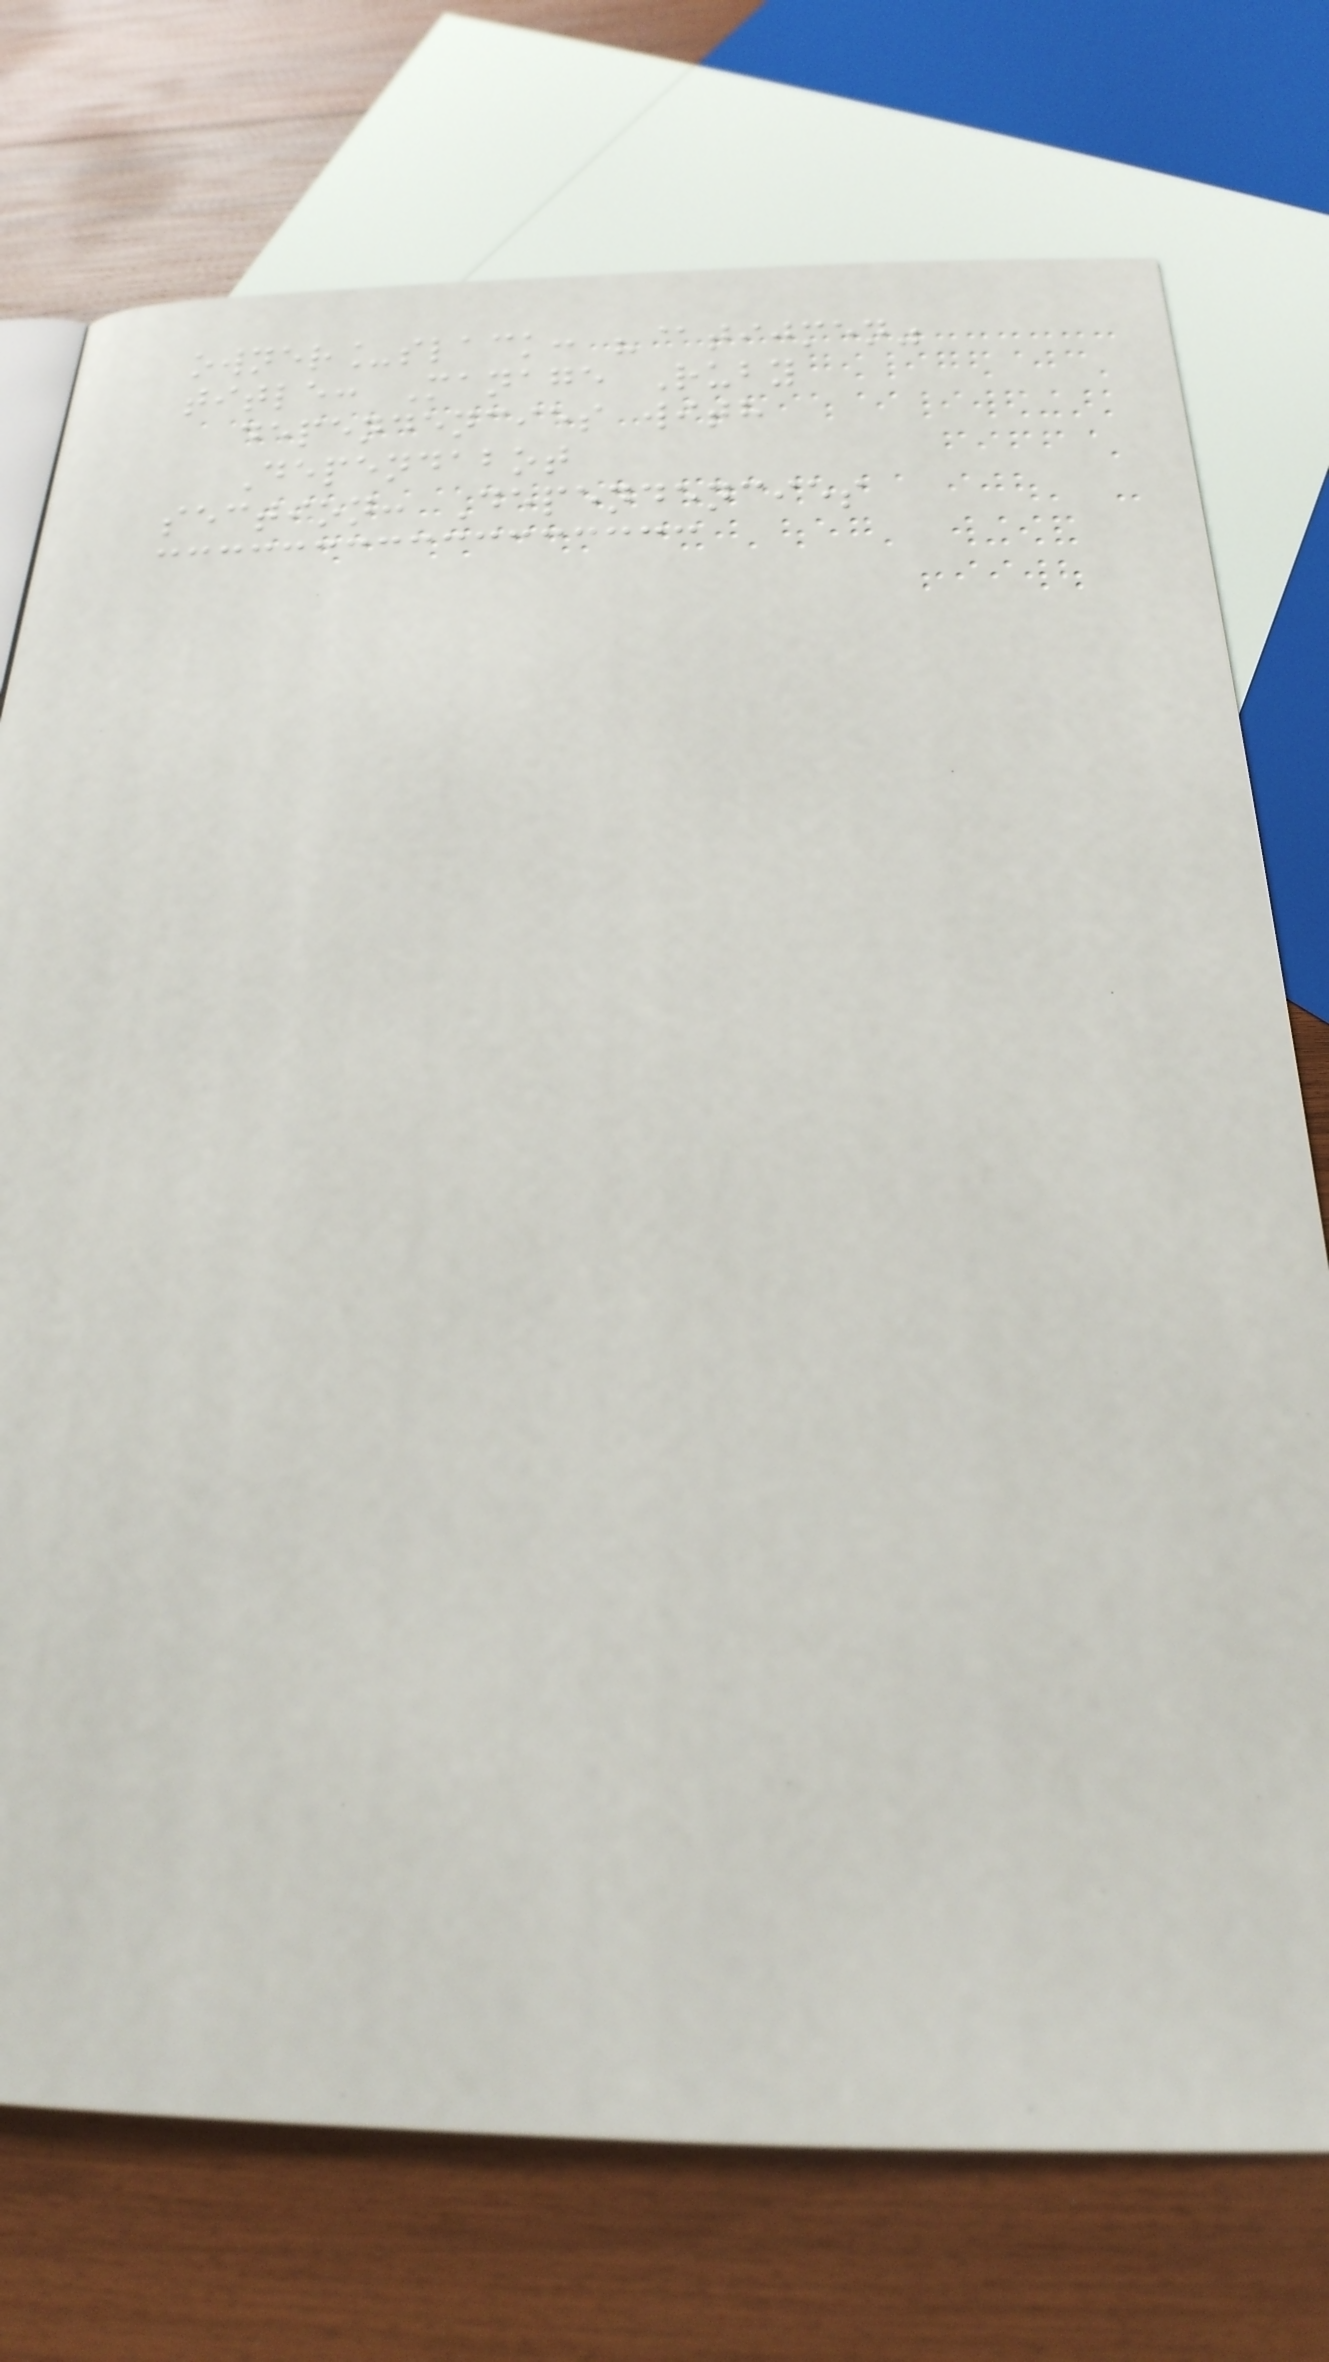owner_slack: "@tijmen"
title: Manage Ruby
dependencies with
Dependabot
section: Dependencies
